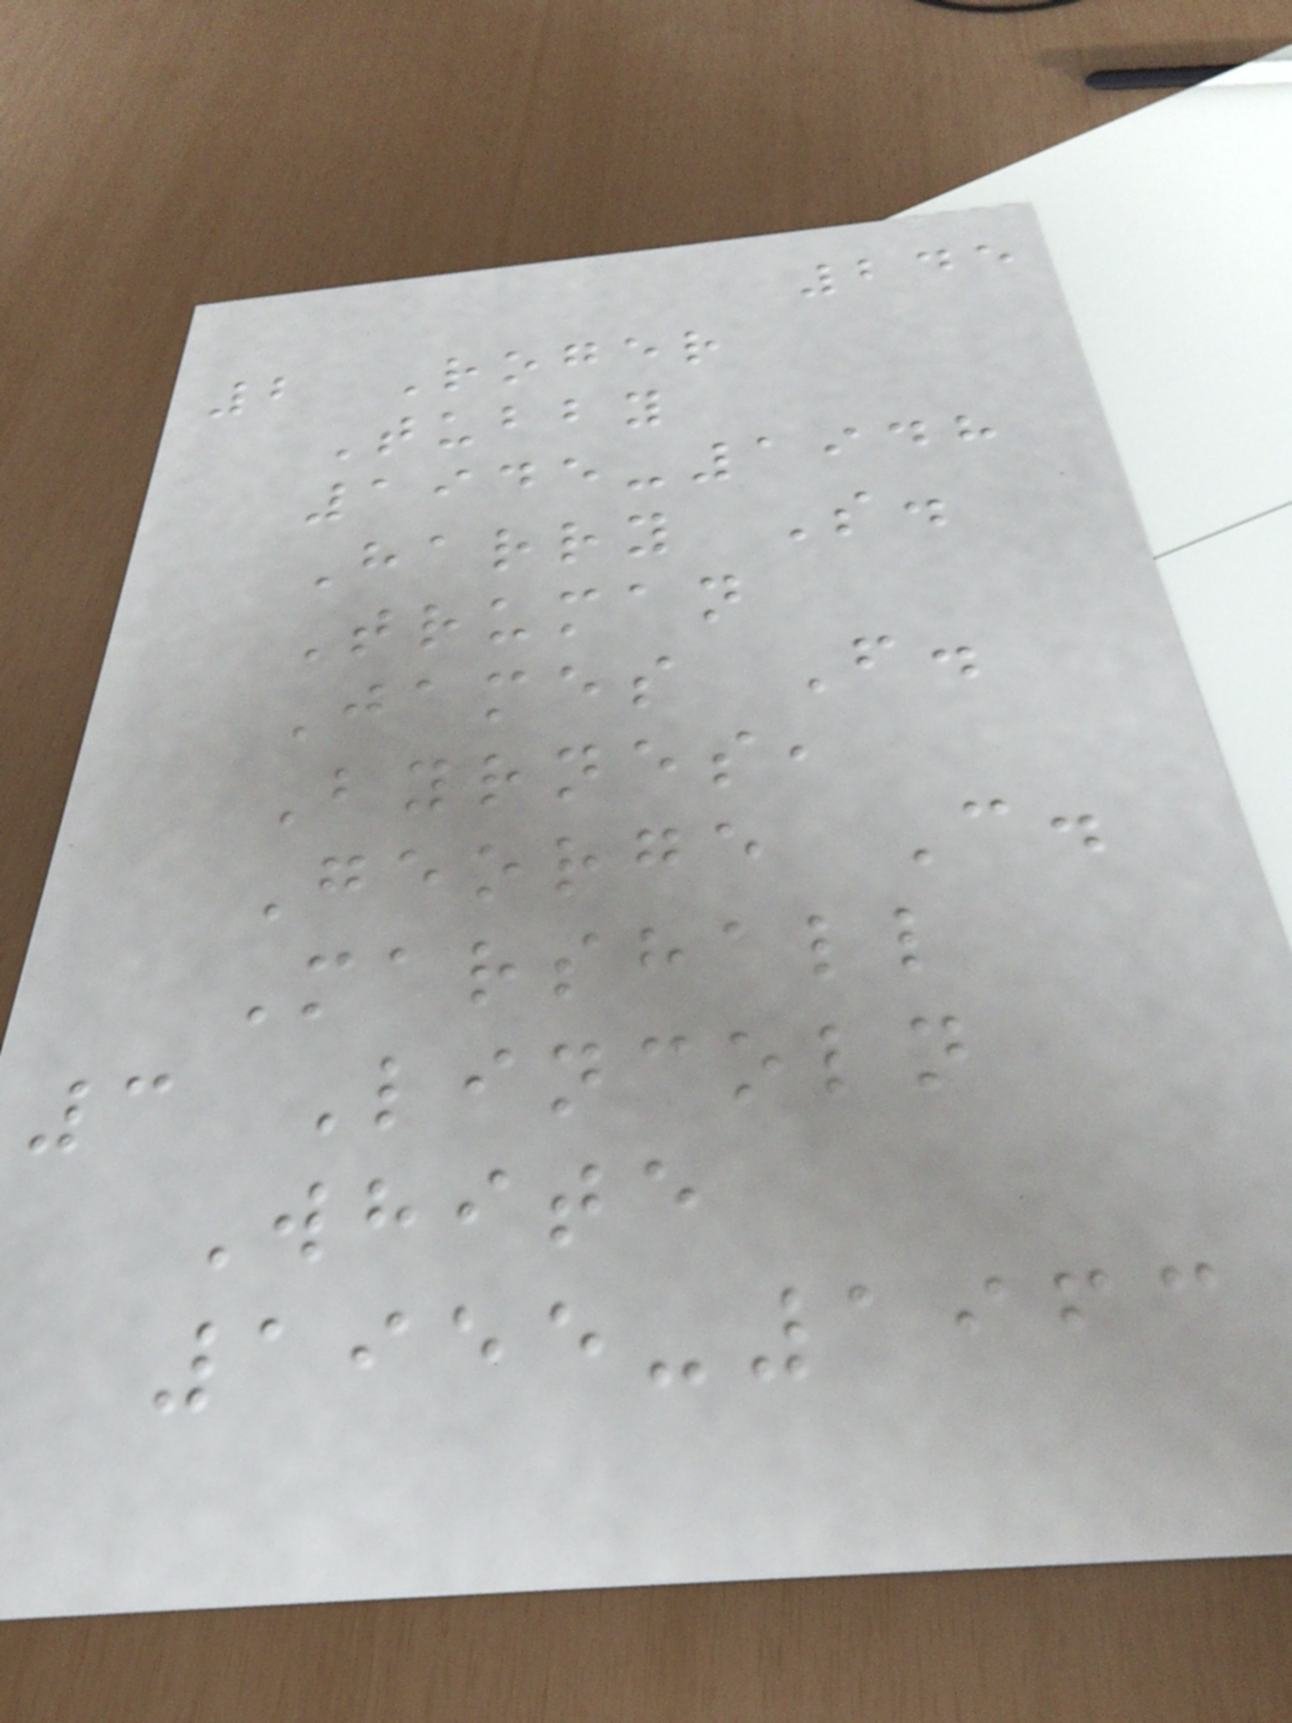245
2 Roger
Tubby
1945-1948
Harry S.
Truman
James F.
Byrnes,
George C.
Marshall
3 Lincoln
White
1955-1963
